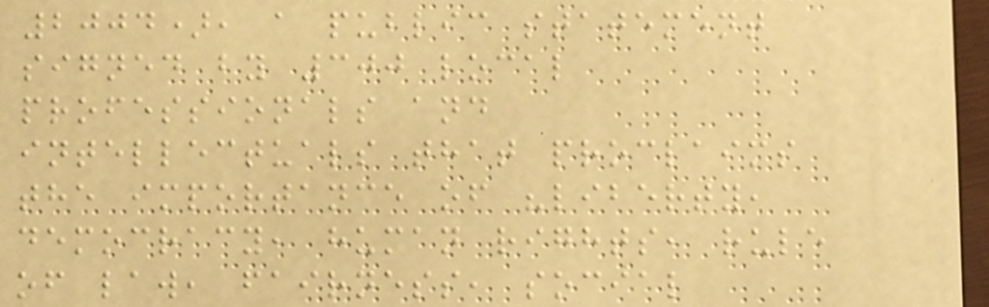2004), a public statement
signed by 300 local
professionals and
intellectuals that proclaims
the importance of "liberty,
democracy, human rights, rule
of law, fairness, social
